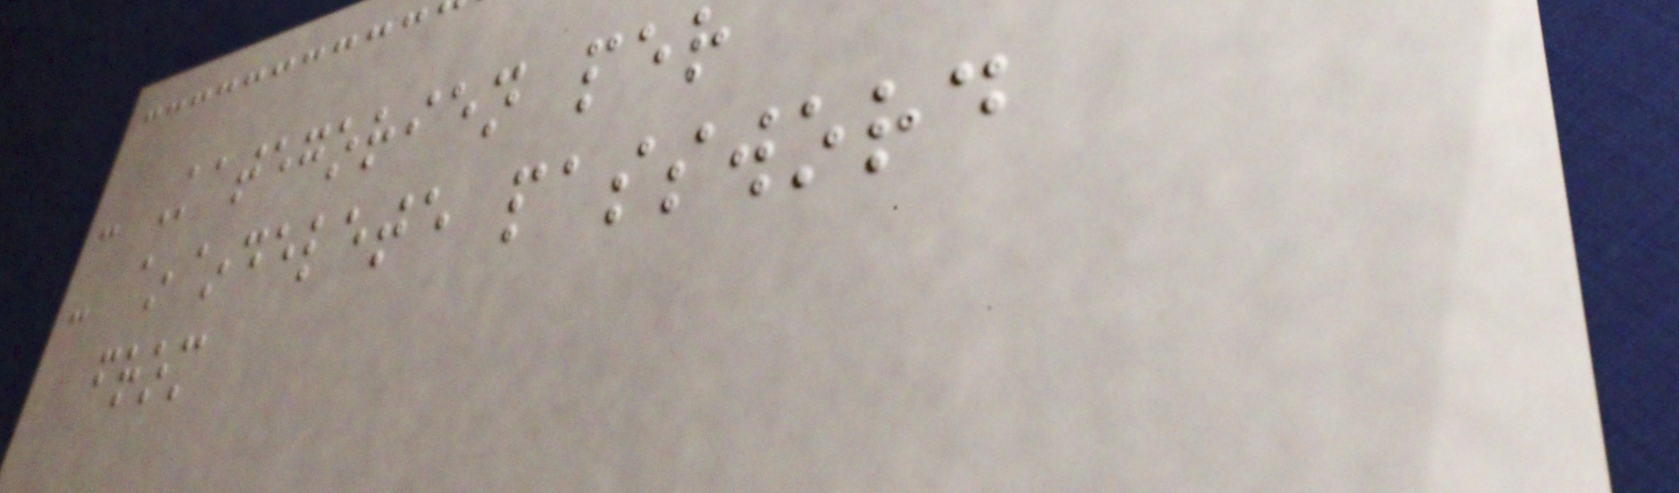- Kategorien per
- ~~delete password
from
